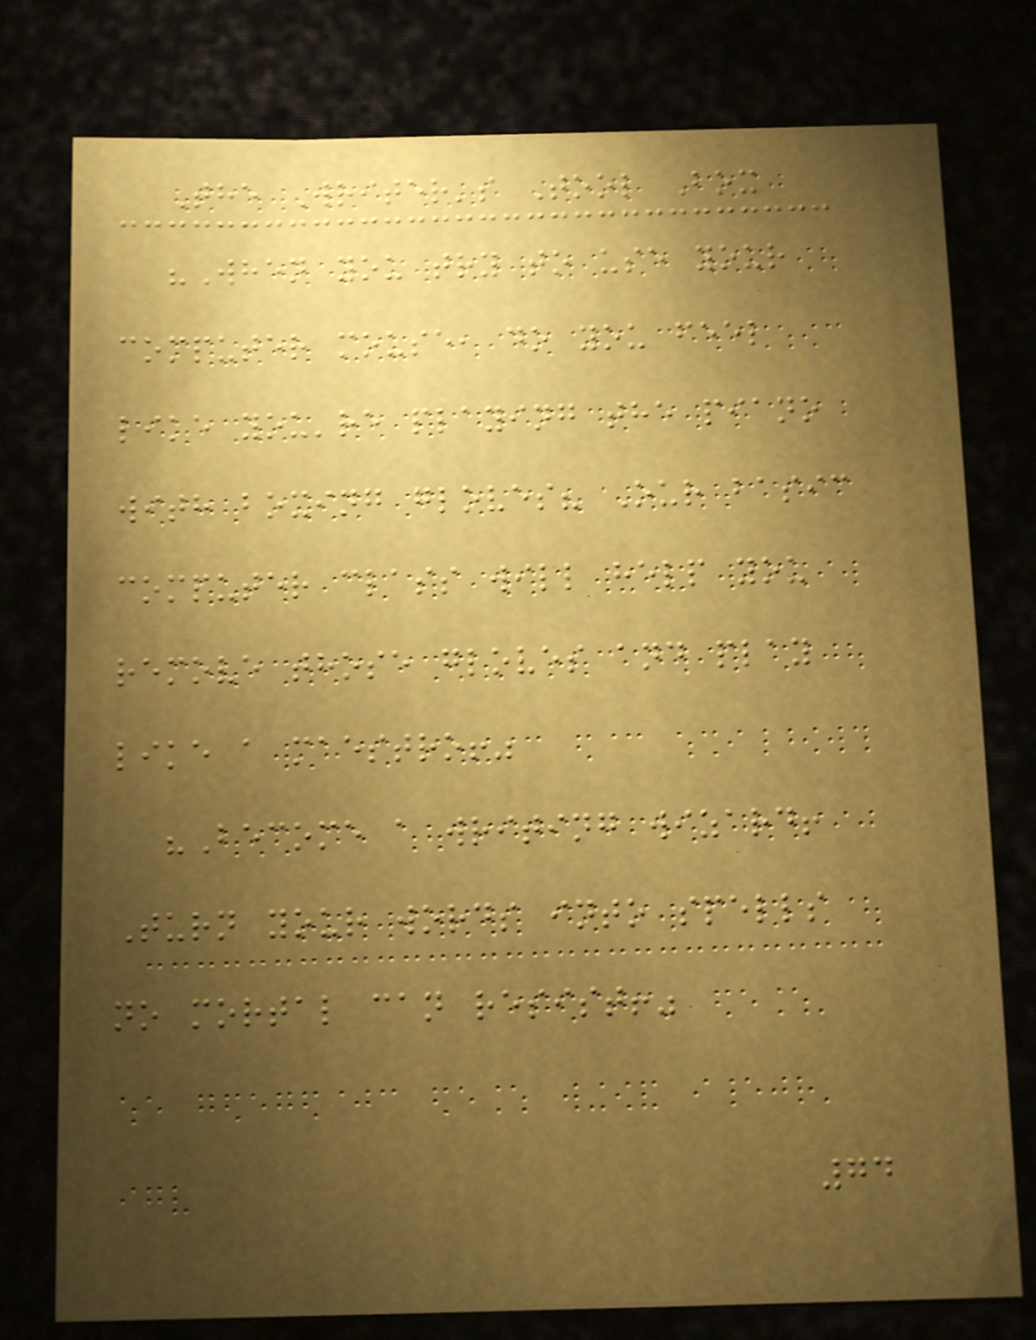The Writer's Tool Box
"When you try to use your
computer mouse, do you feel
like you're playing the piano
with boxing gloves? Our basic
computer class will help you
remove those gloves and play
like a maestro!"
"Become a writing wizard!
Turn your words into spells
no mortal can resist!"
74
